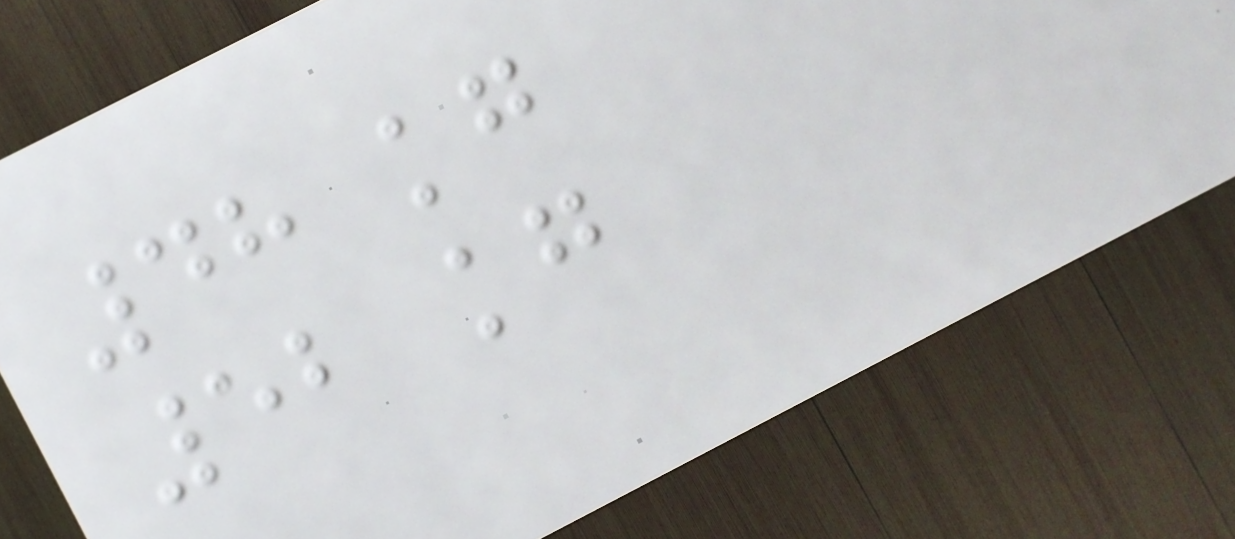48 kg
52 kg
